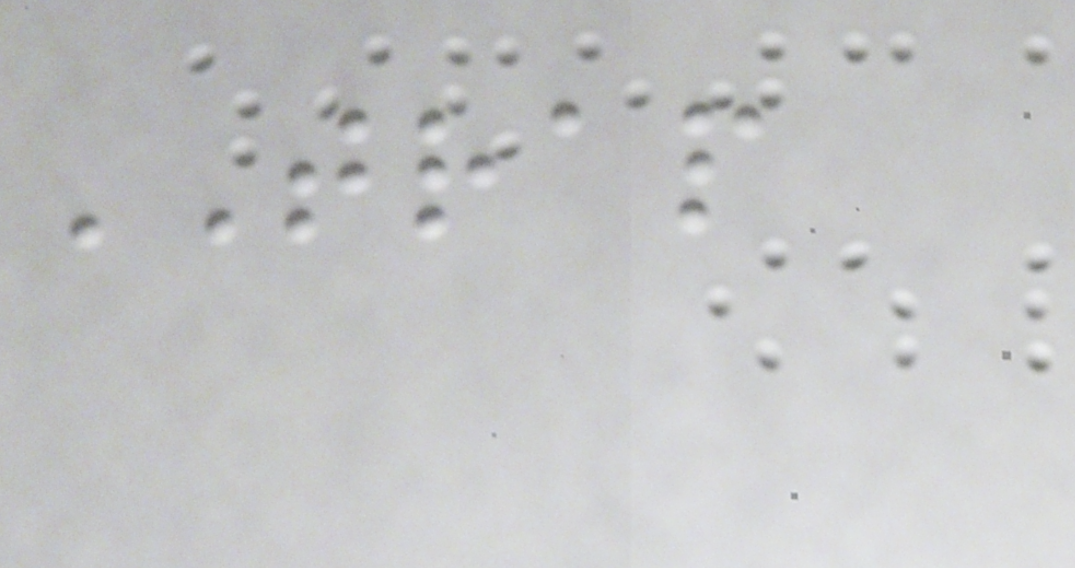TRAP
